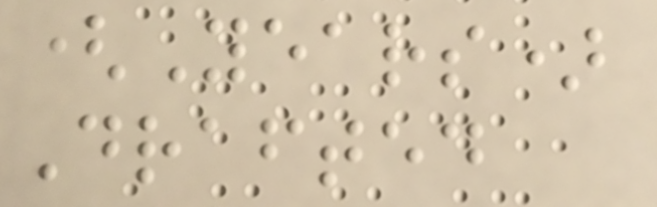(Years)
Drafted
